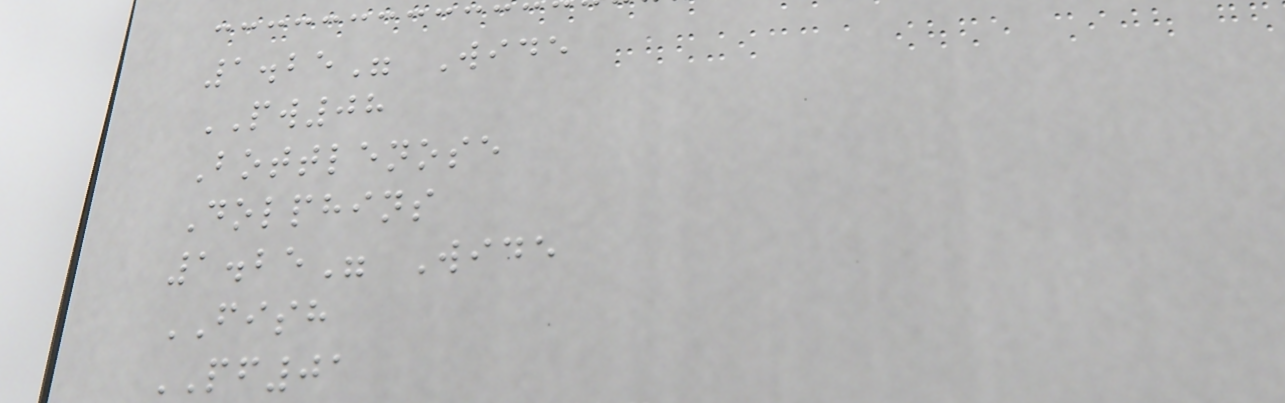1.25" Wide
PW08
Bottlenose
Dolphins
1.25" Wide
FISH
PF01
